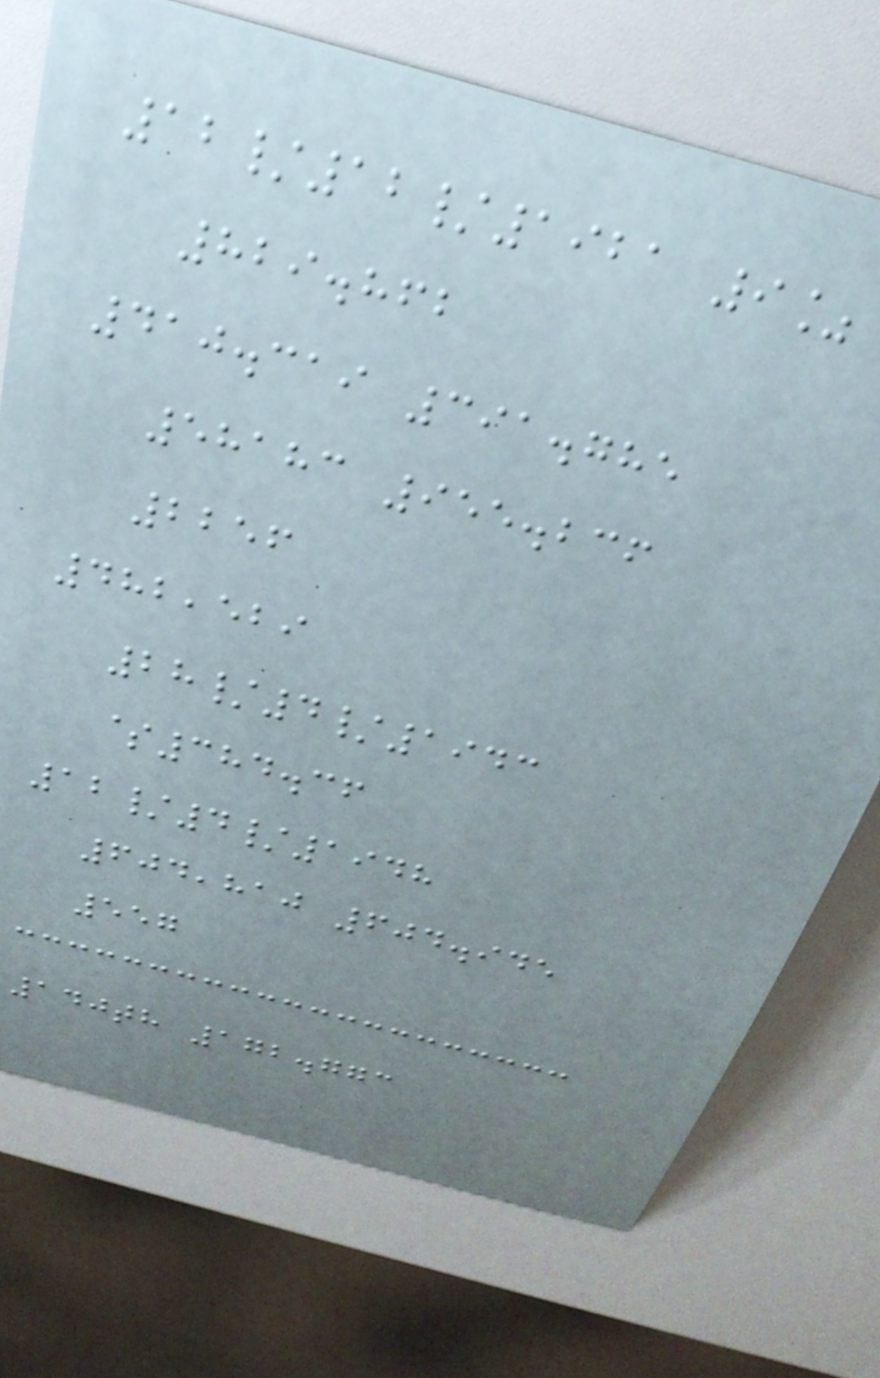12/12/1921 9%
829.862
410.319 391.785
58183 955.236
2256
482,529
28/4/1943
$384.36
12/4/1948
604,810 604.945
557
140th 172.773
